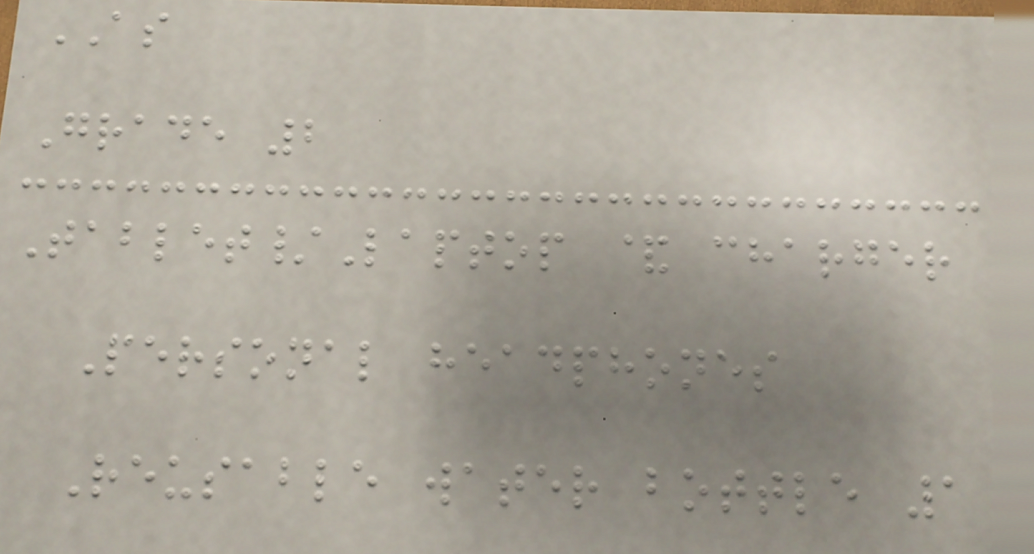AS
Grade 2
Tablet/Laptop & charger
Personal headphones
Reusable water bottle 1
